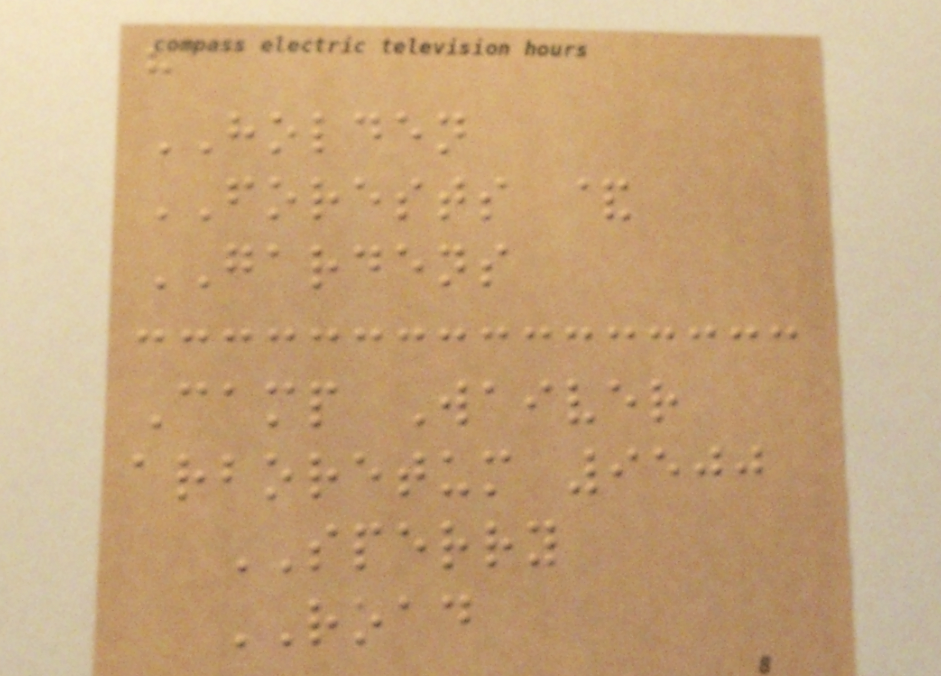h
HOLDEN
FORESTS &
GARDENS
Camp Waiver
arboretum 9500
SPERRY
ROAD
